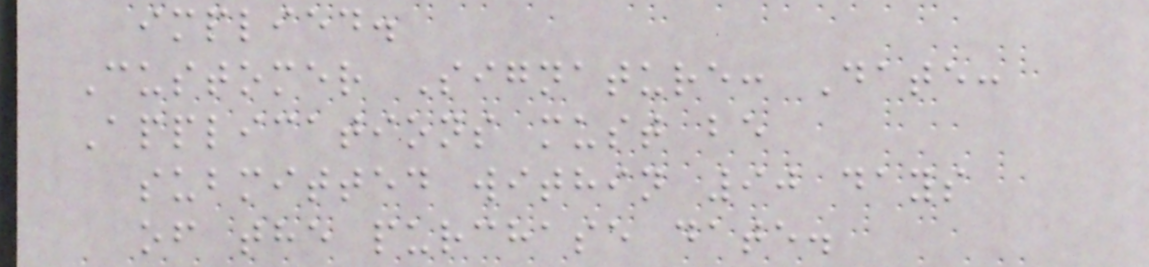implied.
Customer Signature: Date:
Applications must be
submitted within 90 days
of the purchase date.
